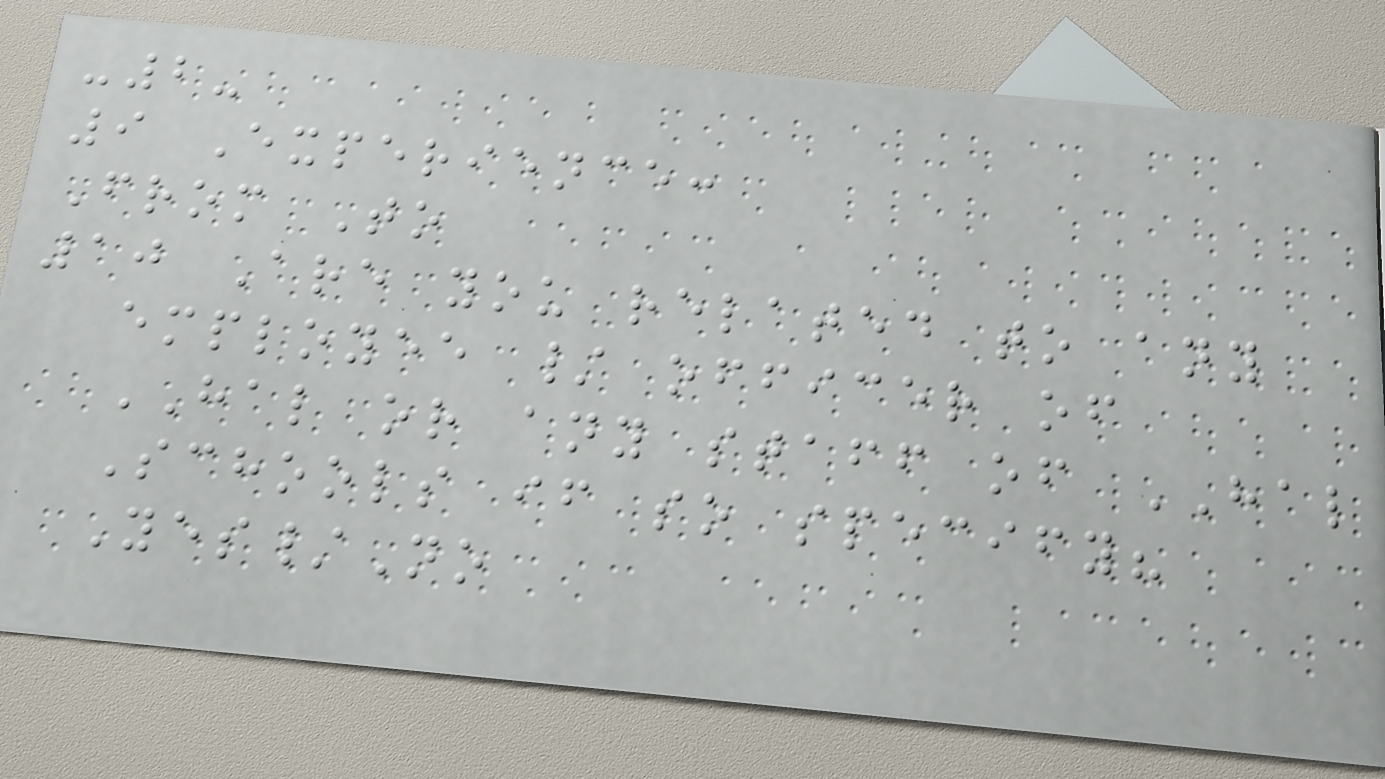-2-
9 Experience:
From To
10 Are you related to any
employee / officer of
HAL or any staff of HAL
Schools if so specify?
Yes/No
